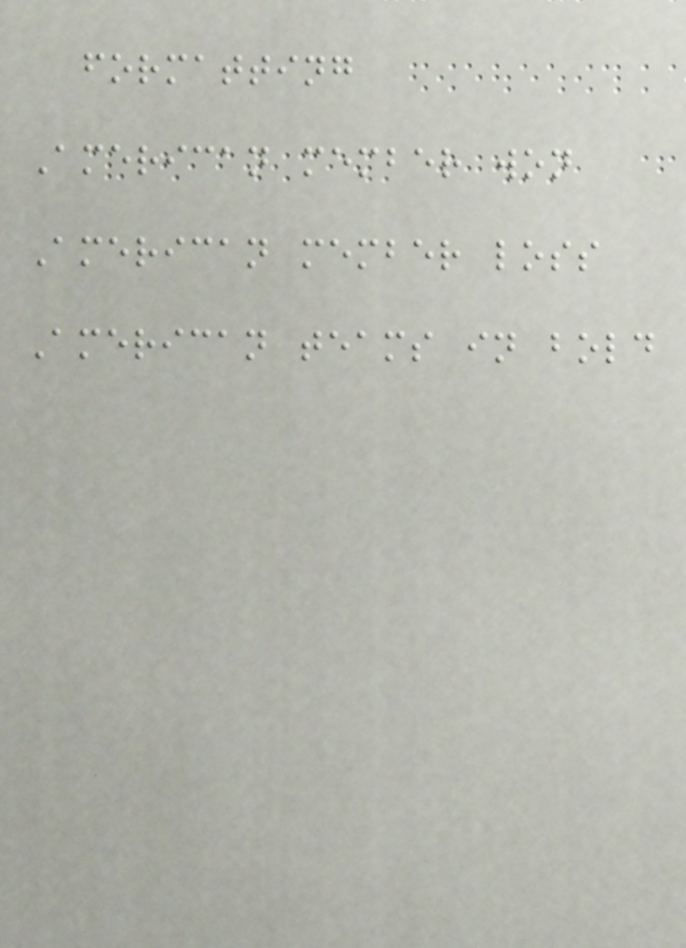formatting
American member won
American member loss
American teams in bold
